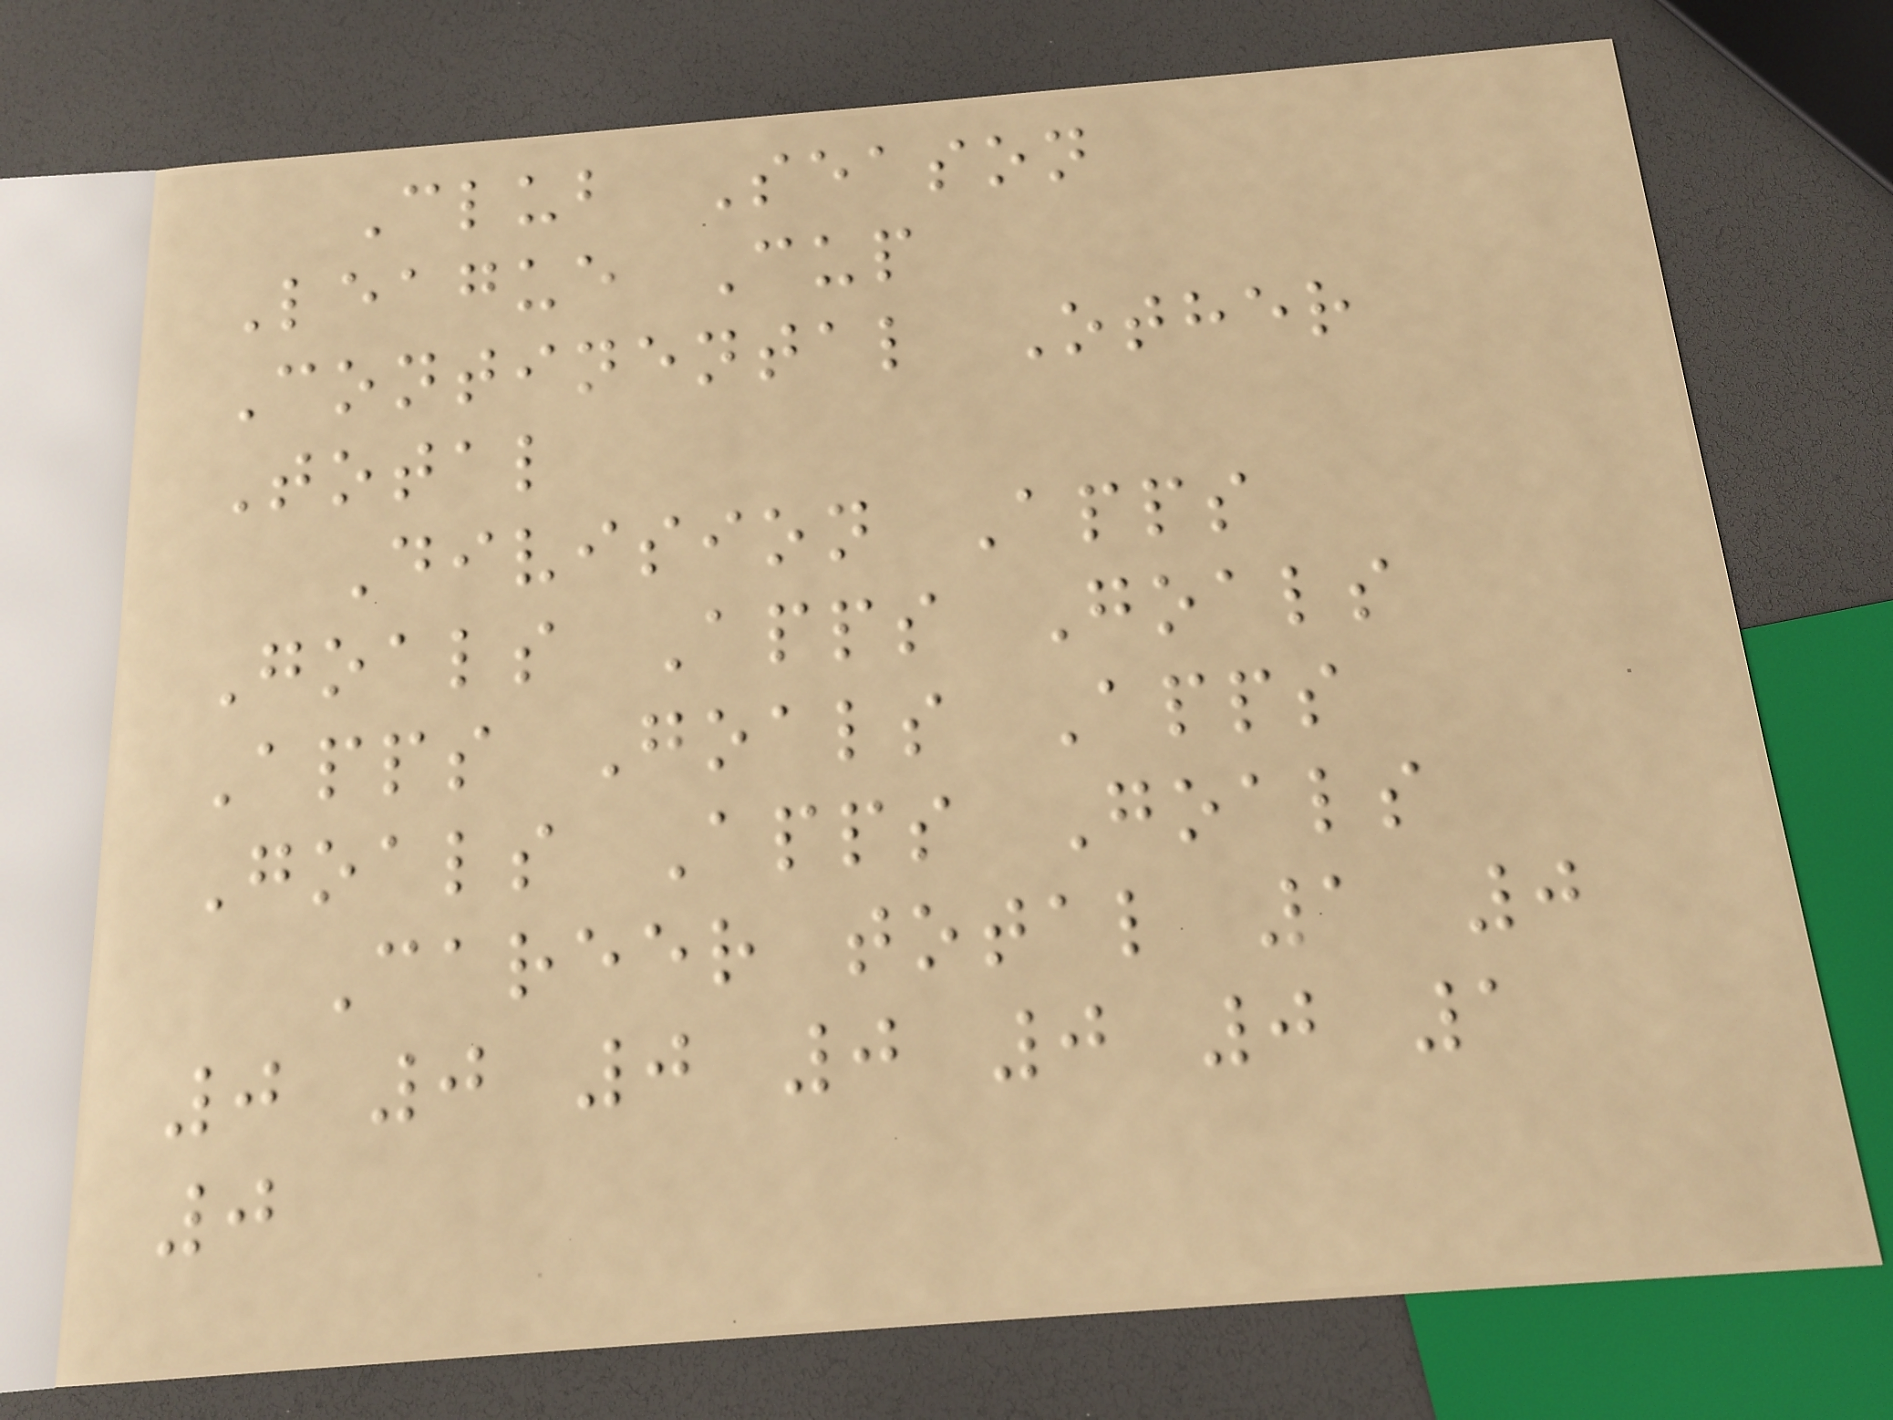Club Season
League Cup
Continental Other
Total
Division Apps
Goals Apps Goals
Apps Goals Apps
Goals Apps Goals
Career total 1 0
0 0 0 0 0 0 1
0
